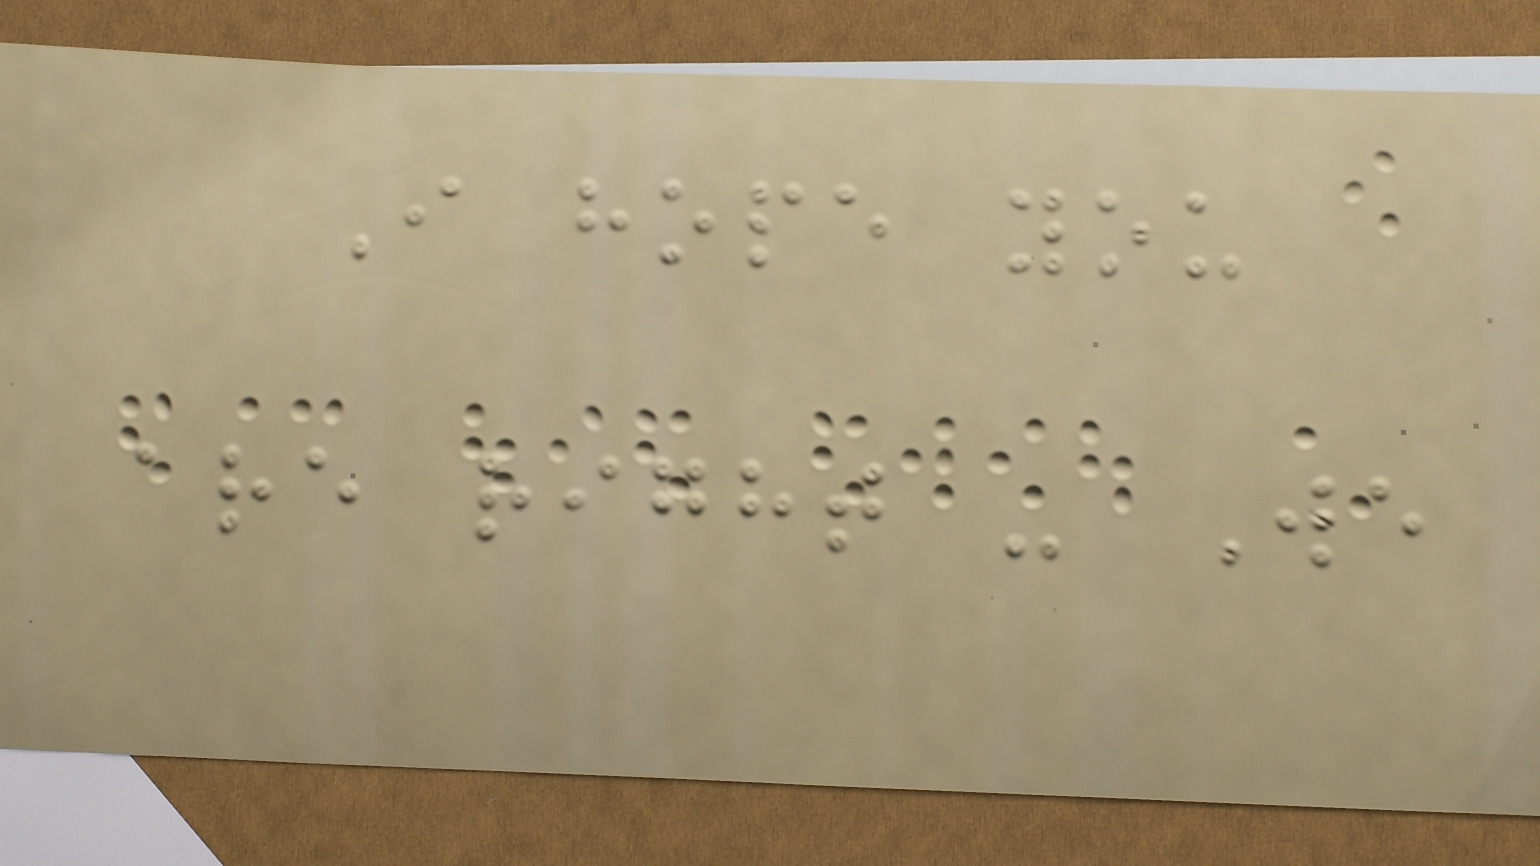I hope you
are right - We
